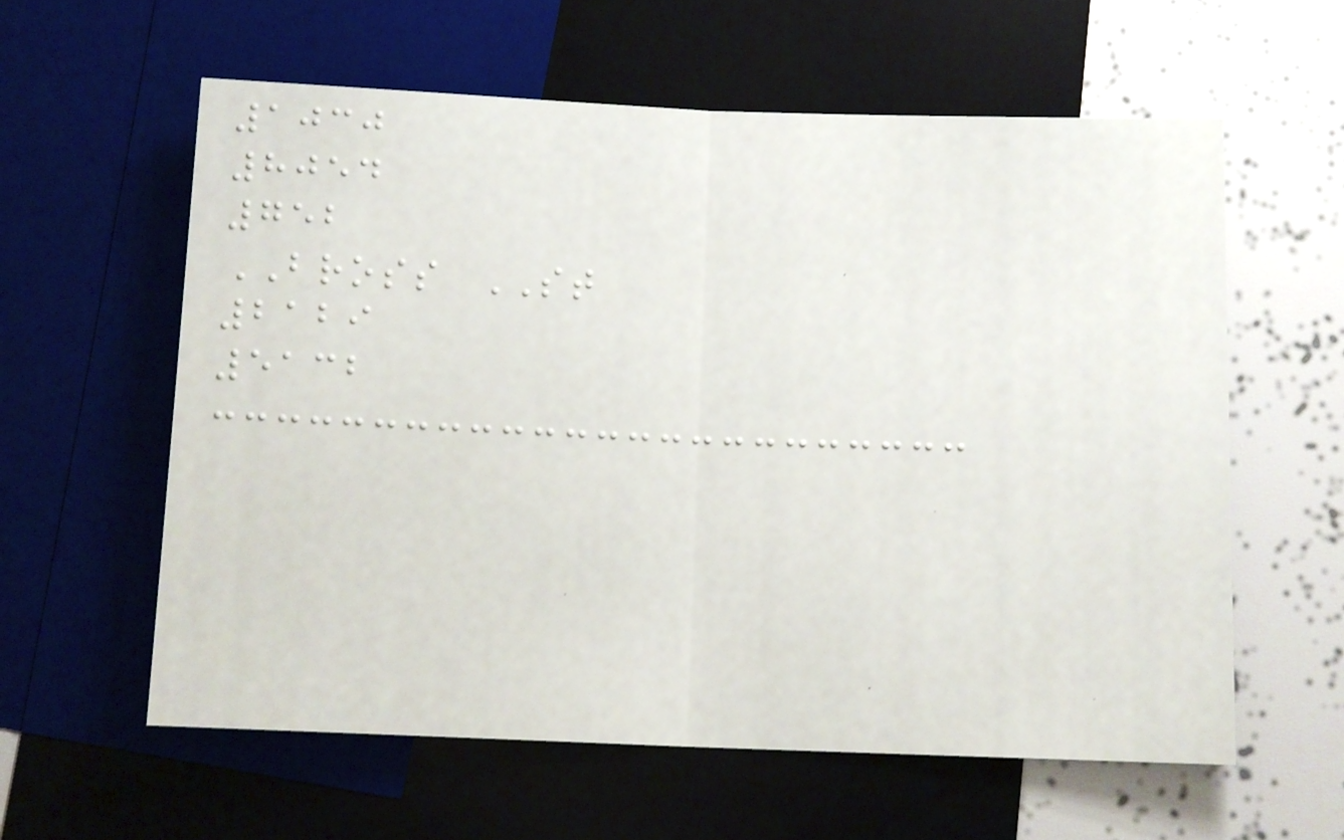1030
8054
752
BROSS ST
2129
5132
